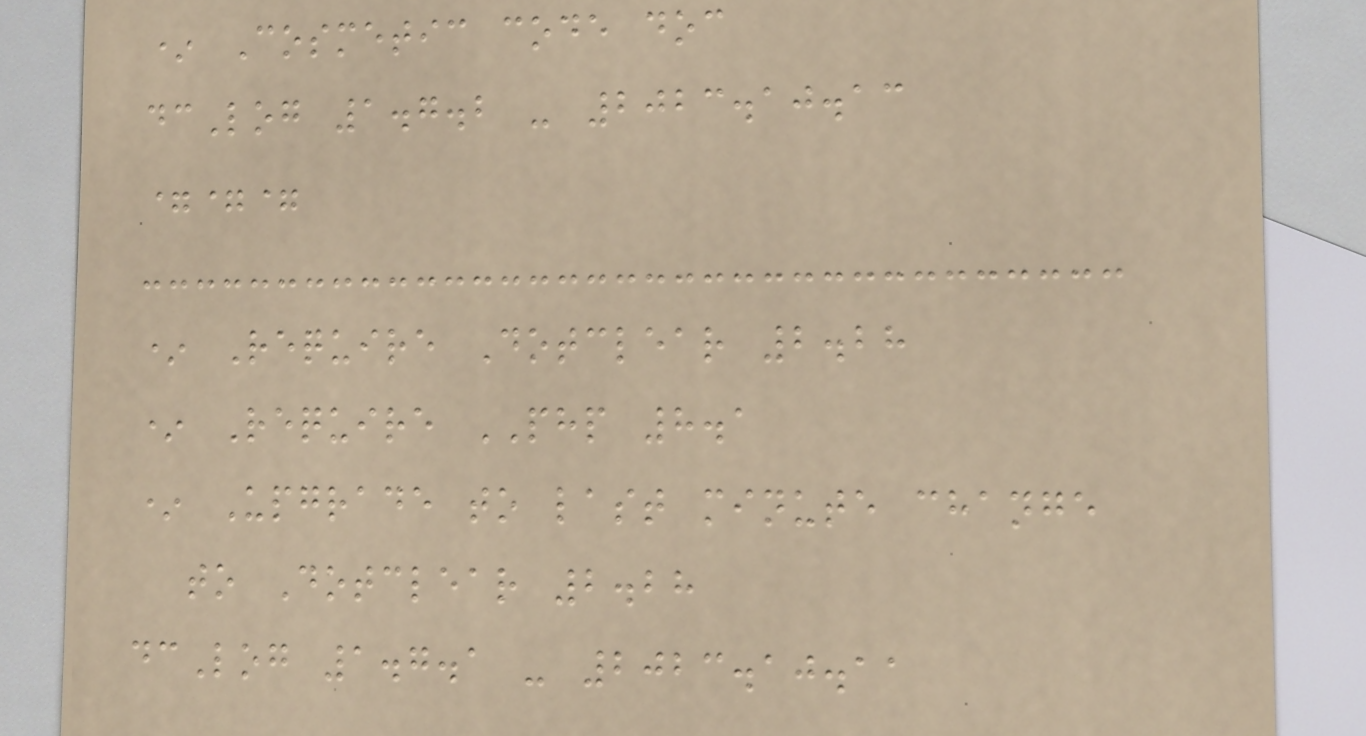* Cosmetic code doc
dcLog 1.7.2 - 2023.10.13
===
* Require Dotclear 2.28
* Require PHP 8.1
* Upgrade to last minute change
to Dotclear 2.28
dcLog 1.7.1 - 2023.10.11
